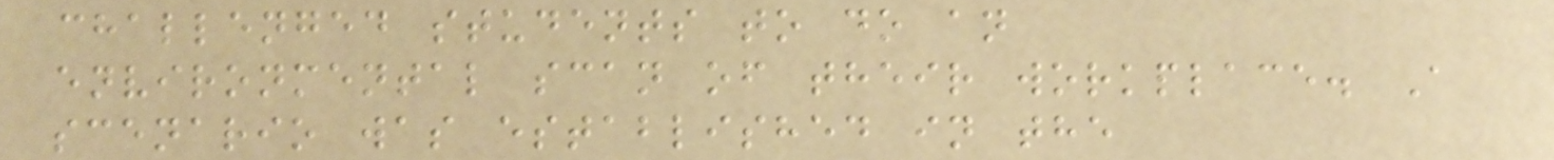challenged students to do an
environmental scan of their workplace. A
scenario was established in the
